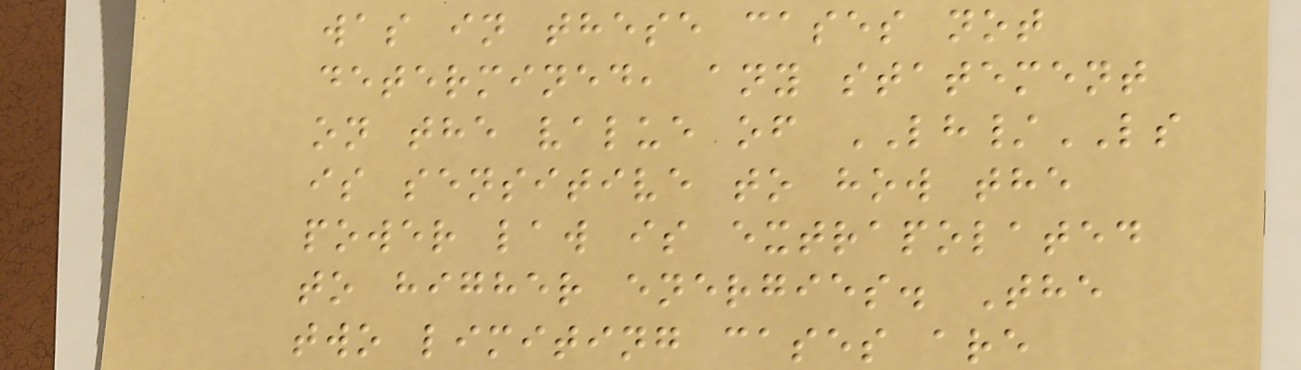was in these cases not
determined, any statement
on the value of LH/LS
is sensitive to how the
power law is extrapolated
to higher energies. The
two limiting cases are
